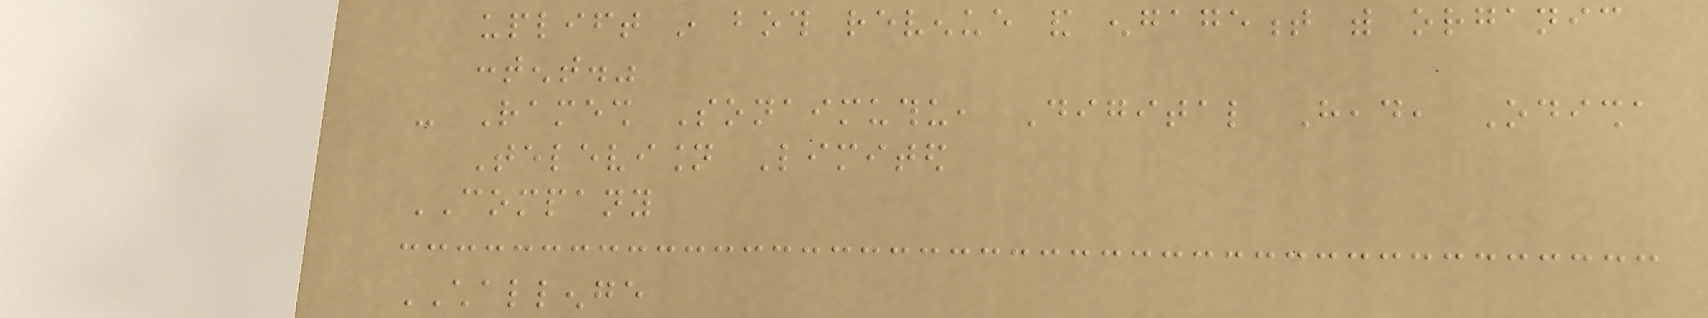uplift in both revenue and engagement with organic
content."
- Ramesh Sonaimuthu, Digital Head, Odisha
Television Limited
COMPANY
CHALLENGE
